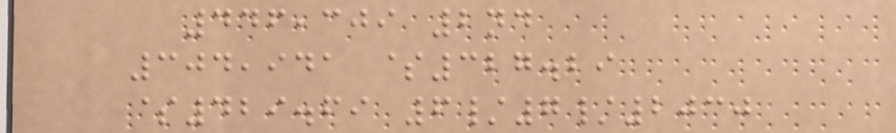446,309 2nd
304,941 $327.29
$429.69 6/7/2030
